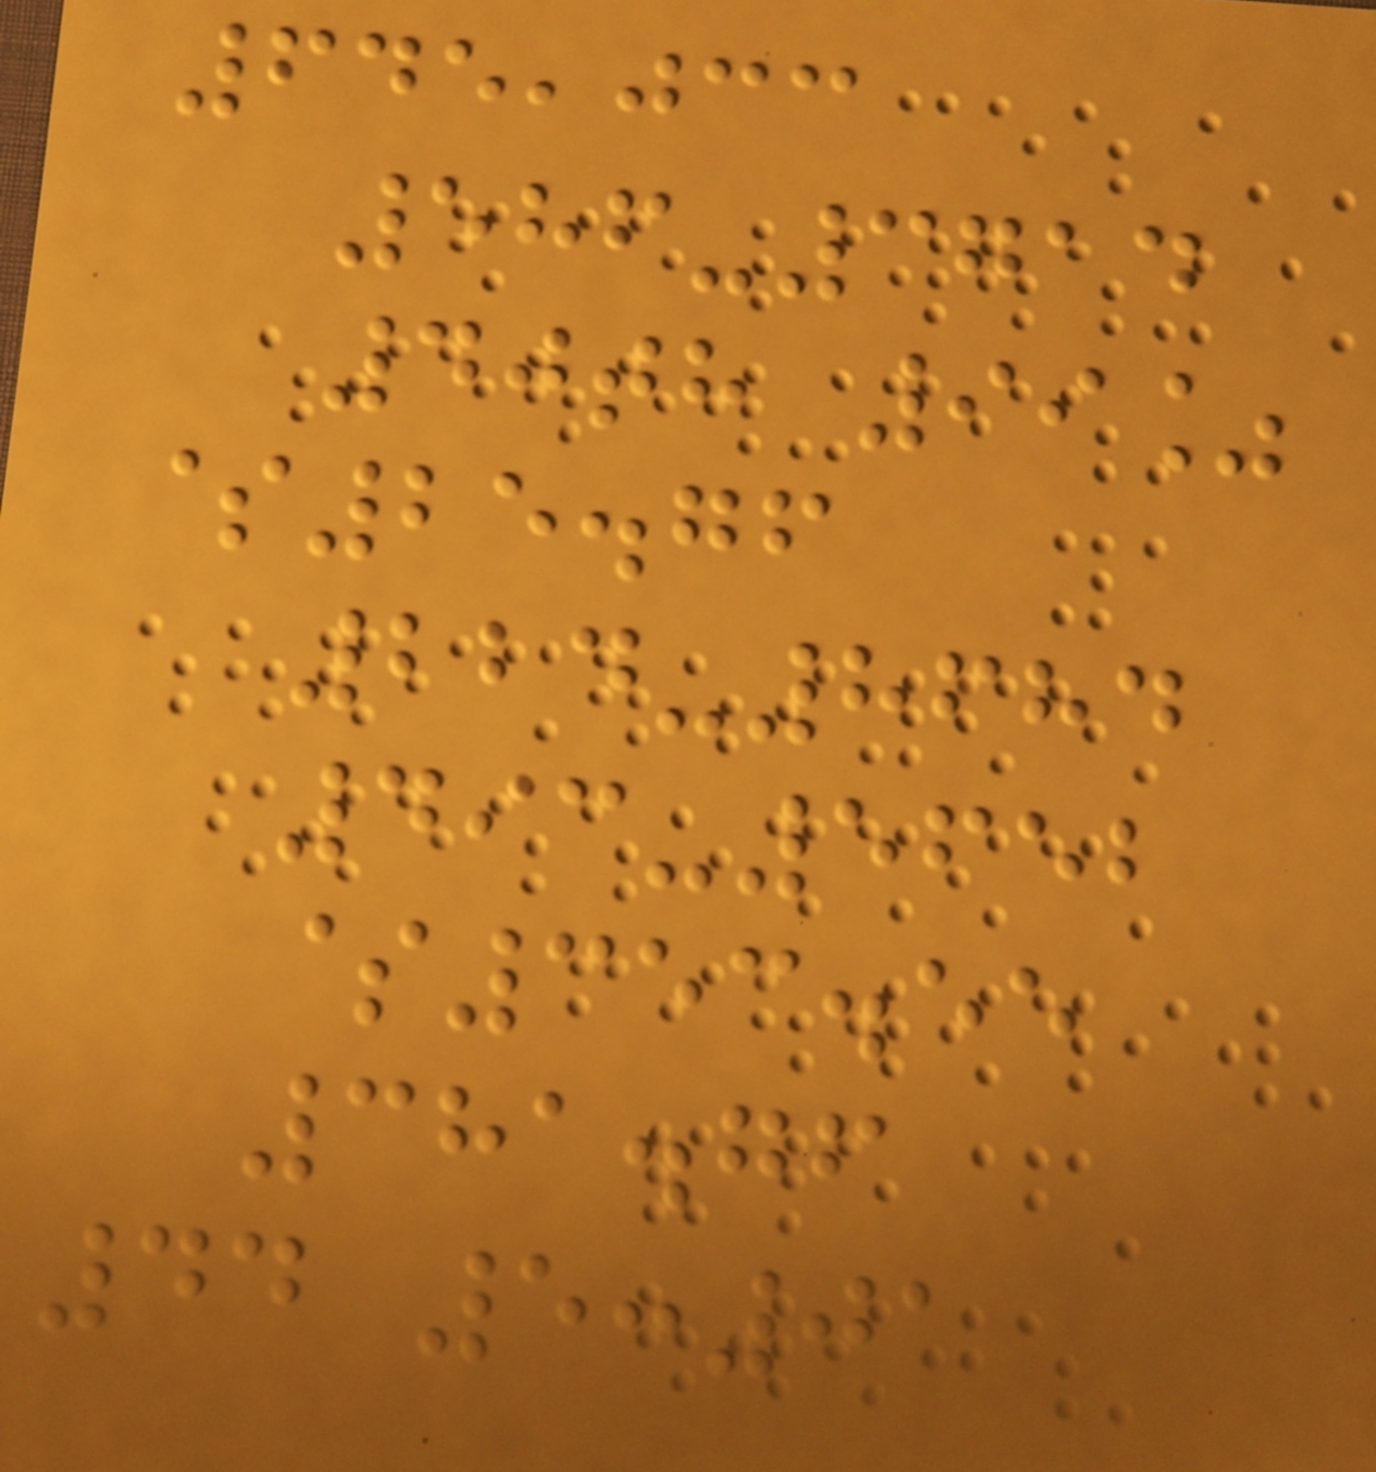645,033
586-3714
40th 99%
$25.76
224-8684
493-5652
$353.55
381.76
44 5:01
